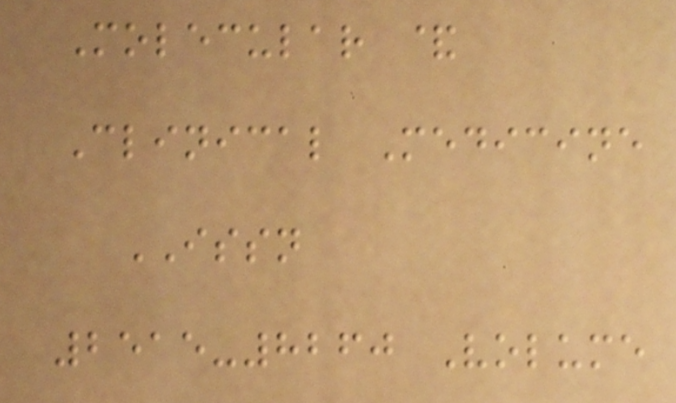Molecular &
Clinical Medicine
ISSN
2515-8260 Volume
